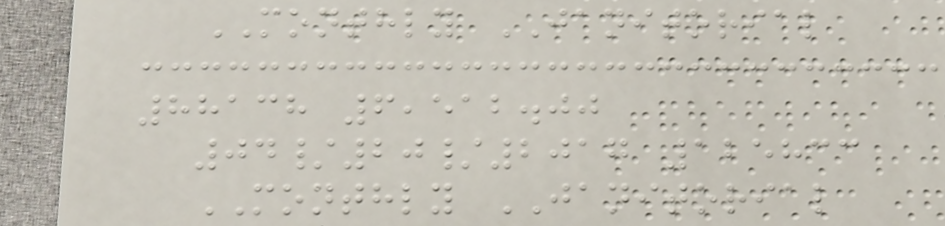MONTHLY JANITORIAL
88138 6,512.00
04/20/2017 125833
MONTHLY JANITORIAL
